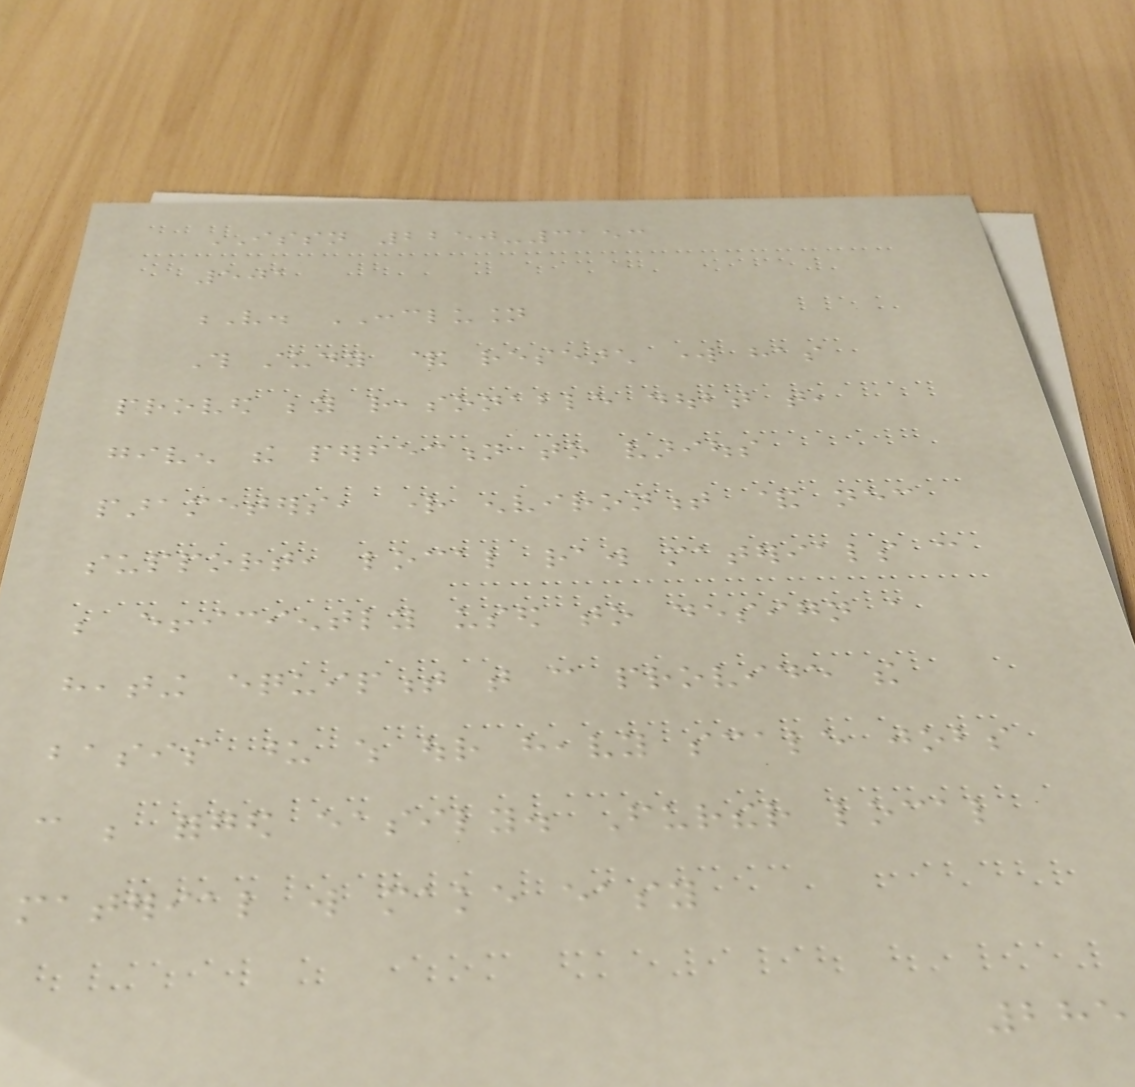ISSN 2250-3153
501
V. CONCLUSION
This study & research work has
proved beyond reasonable doubt that,
given the perfection to various
parameters, right environment & necessary
support, local raw materials can
be efficiently used to design a
heating equipment that can provide the
basis upon which our heavy scale jobs
can be forged easily. Further local
material will make easy
285
